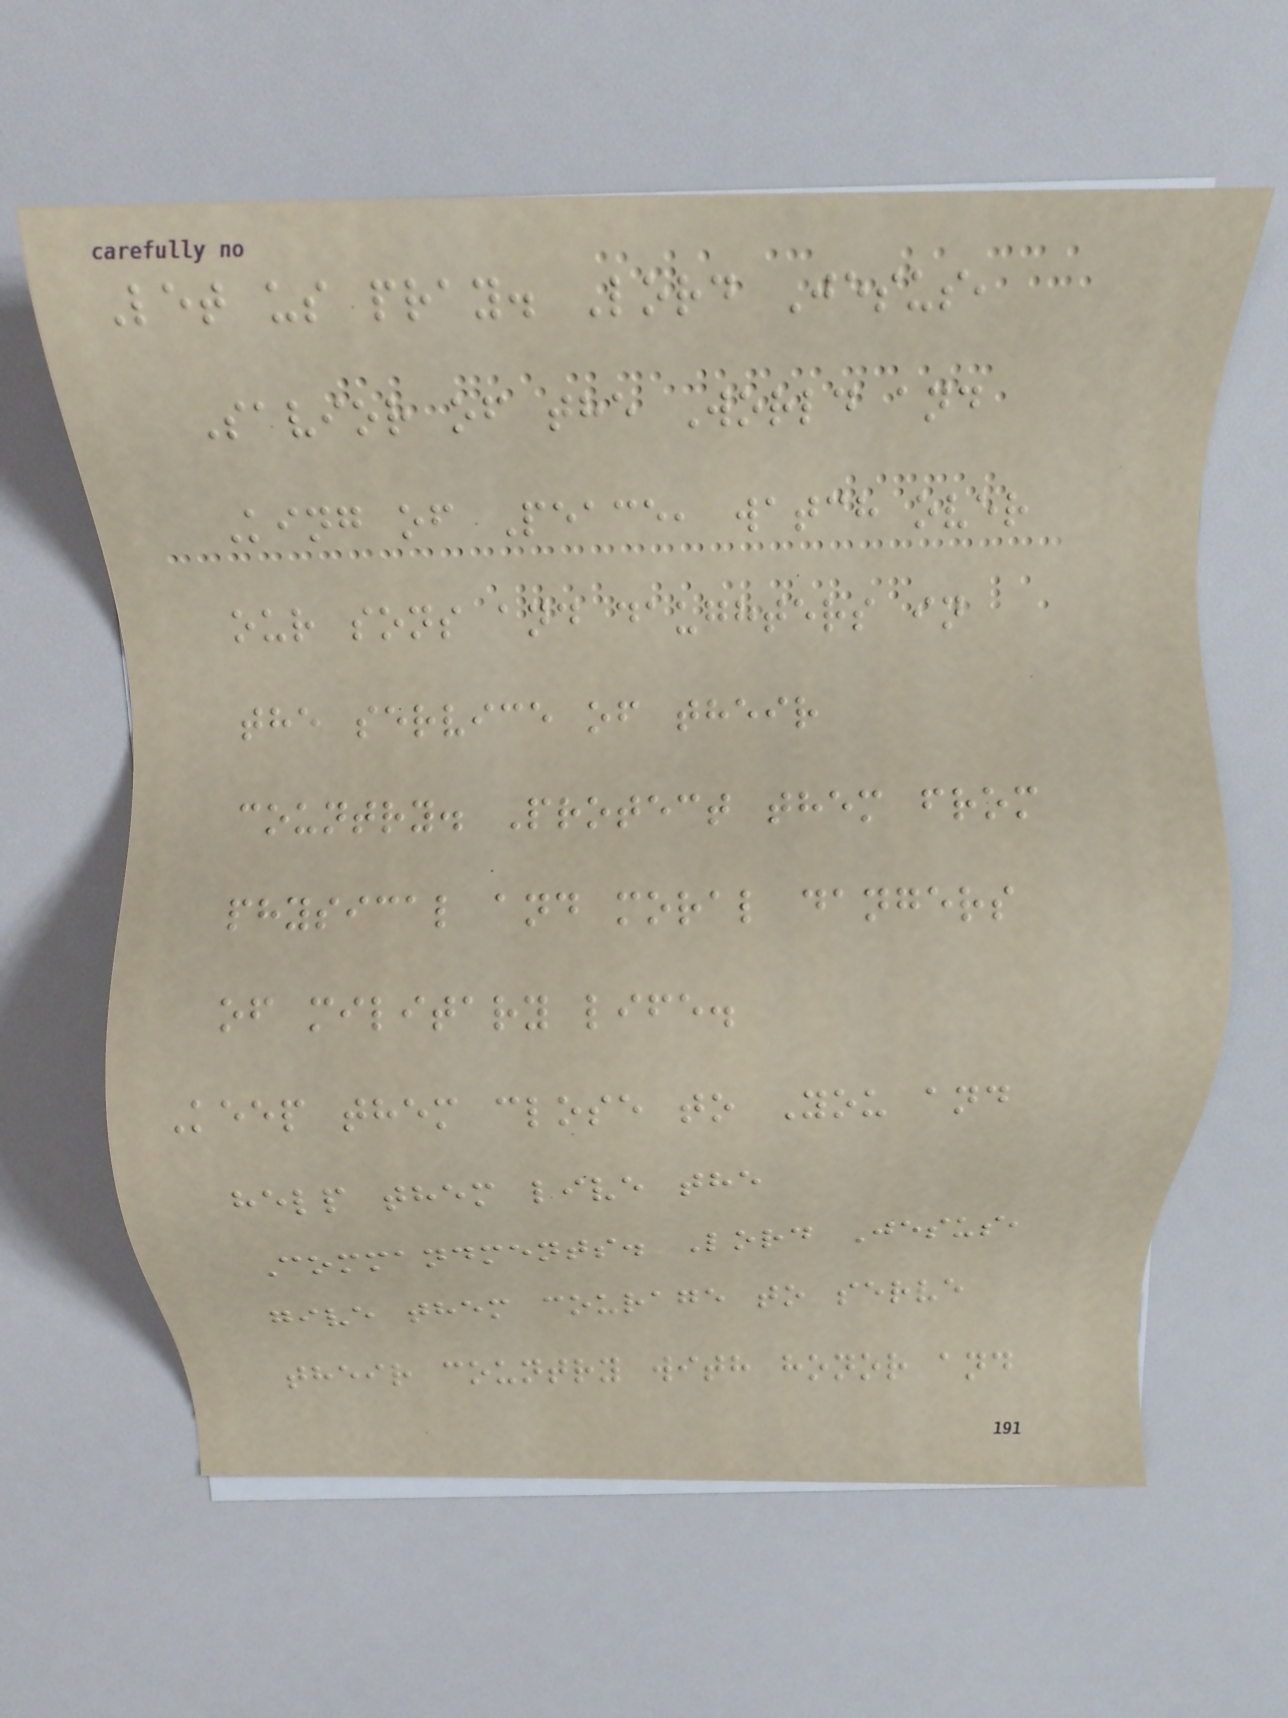Let us pray. Lord Jesus,
Savior of the World and
King of Peace, watch over
our sons and daughters in
the service of their
country. Protect them from
physical and moral dangers
of military life.
Keep them close to You and
help them live the
Commandments. Lord Jesus,
give them courage to serve
their country with honor and
